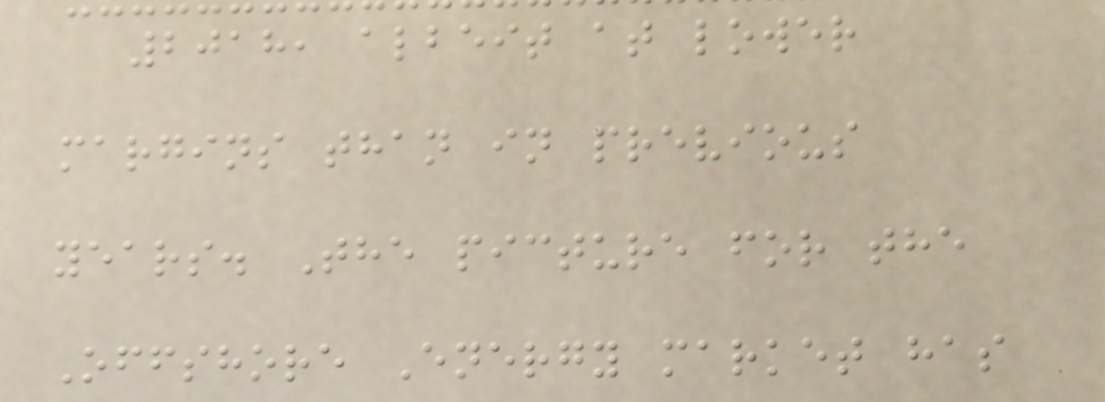2018, albeit at lower
margins than in previous
years. The picture for the
Offshore Energy market has
